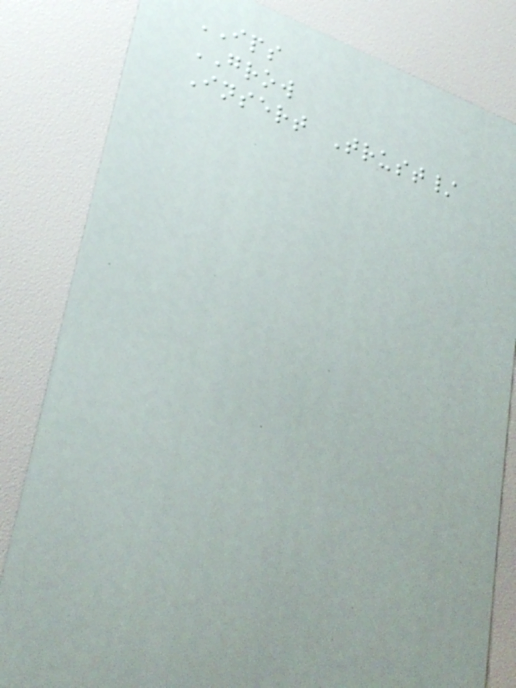IPS
GROW
Insert Trust/
